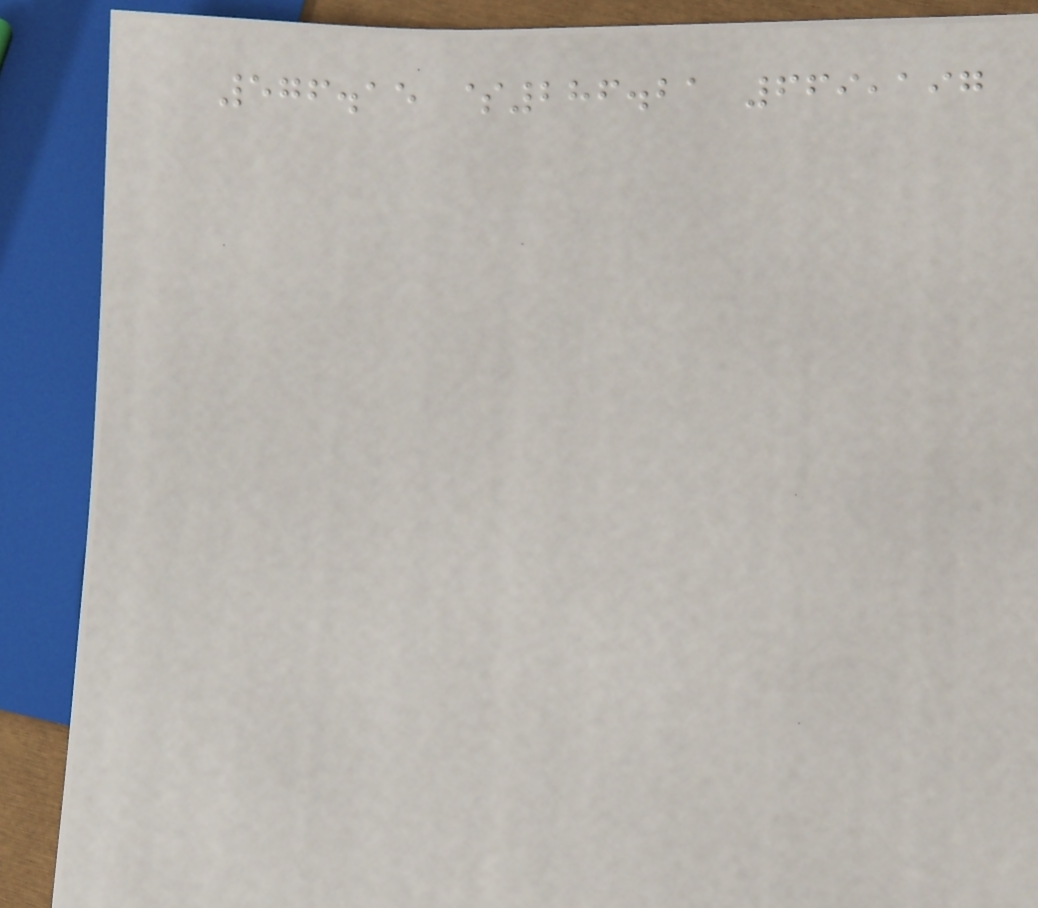576.15 $286.21 669,197
